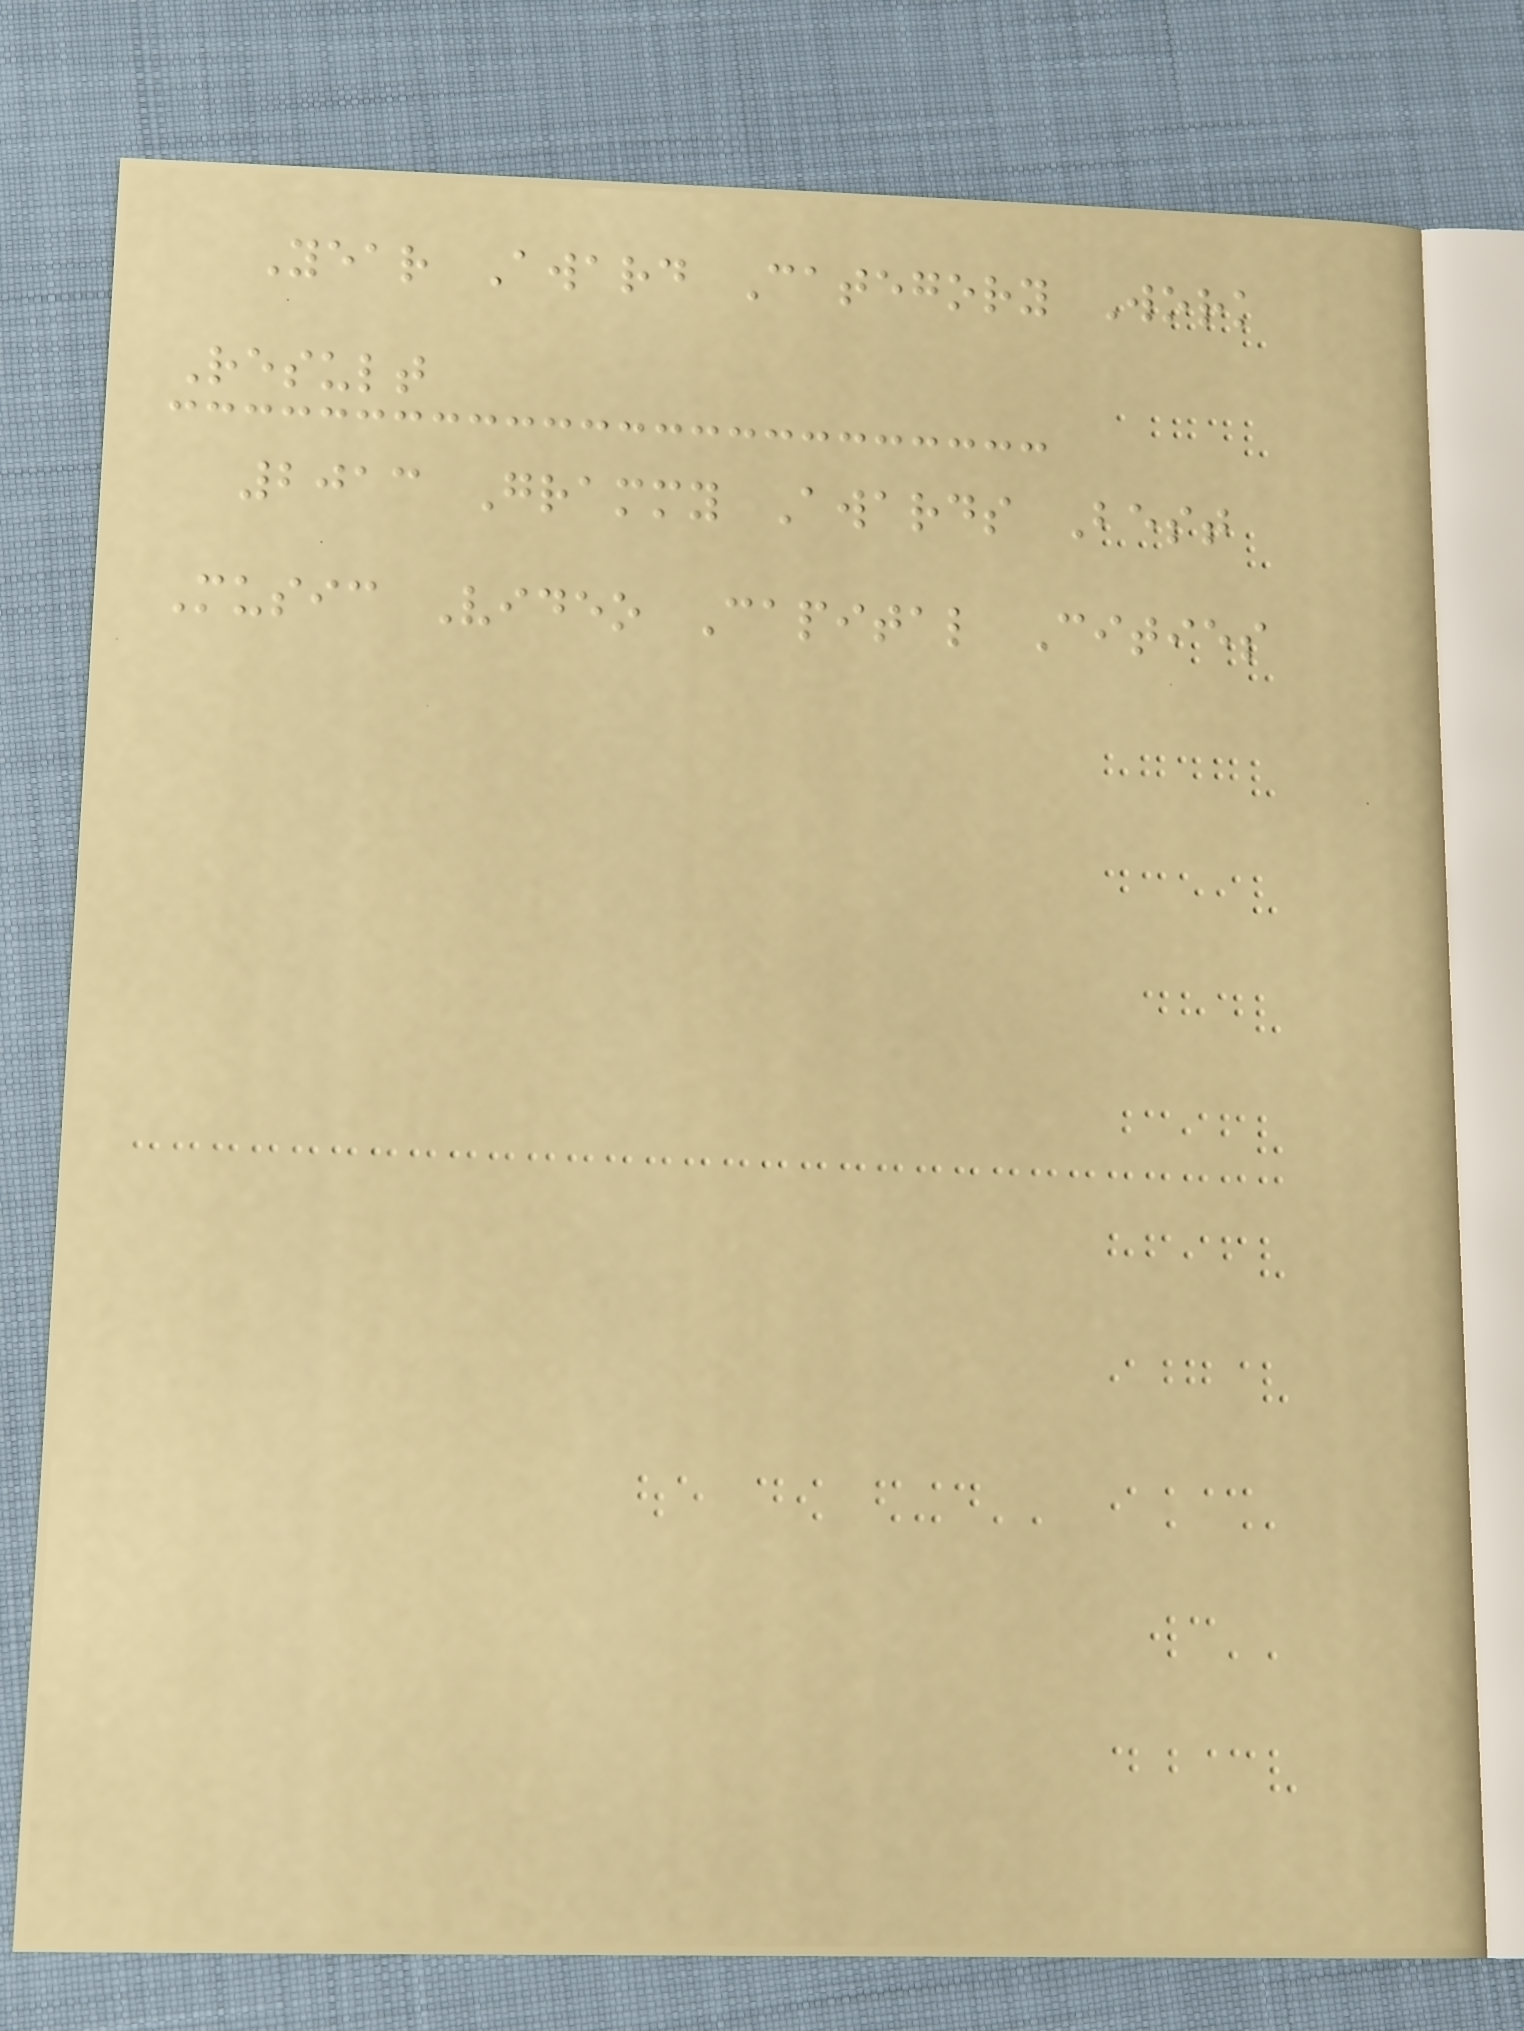Year Award Category Work
Result
2013 Grammy Awards Best
Music Video Capital Cities
